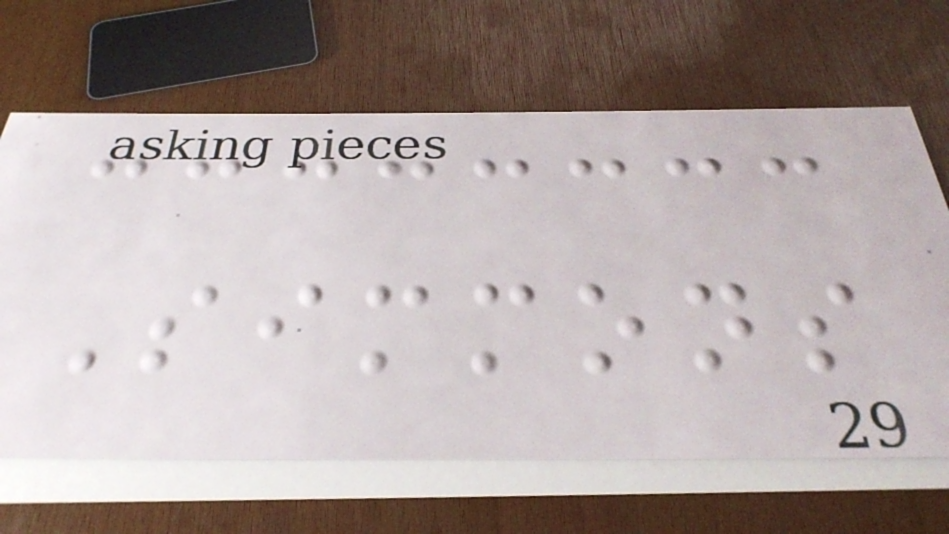Simmons
